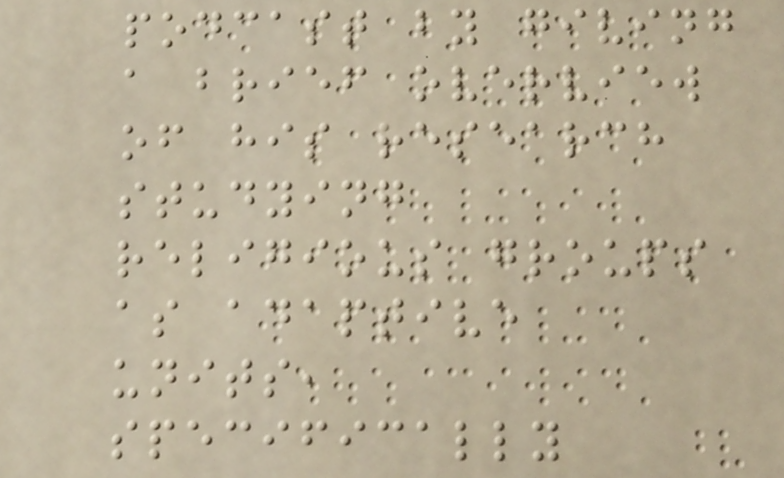podcast by giving
a brief overview
of his research
studying
religious groups
as adaptive
units,
specifically
